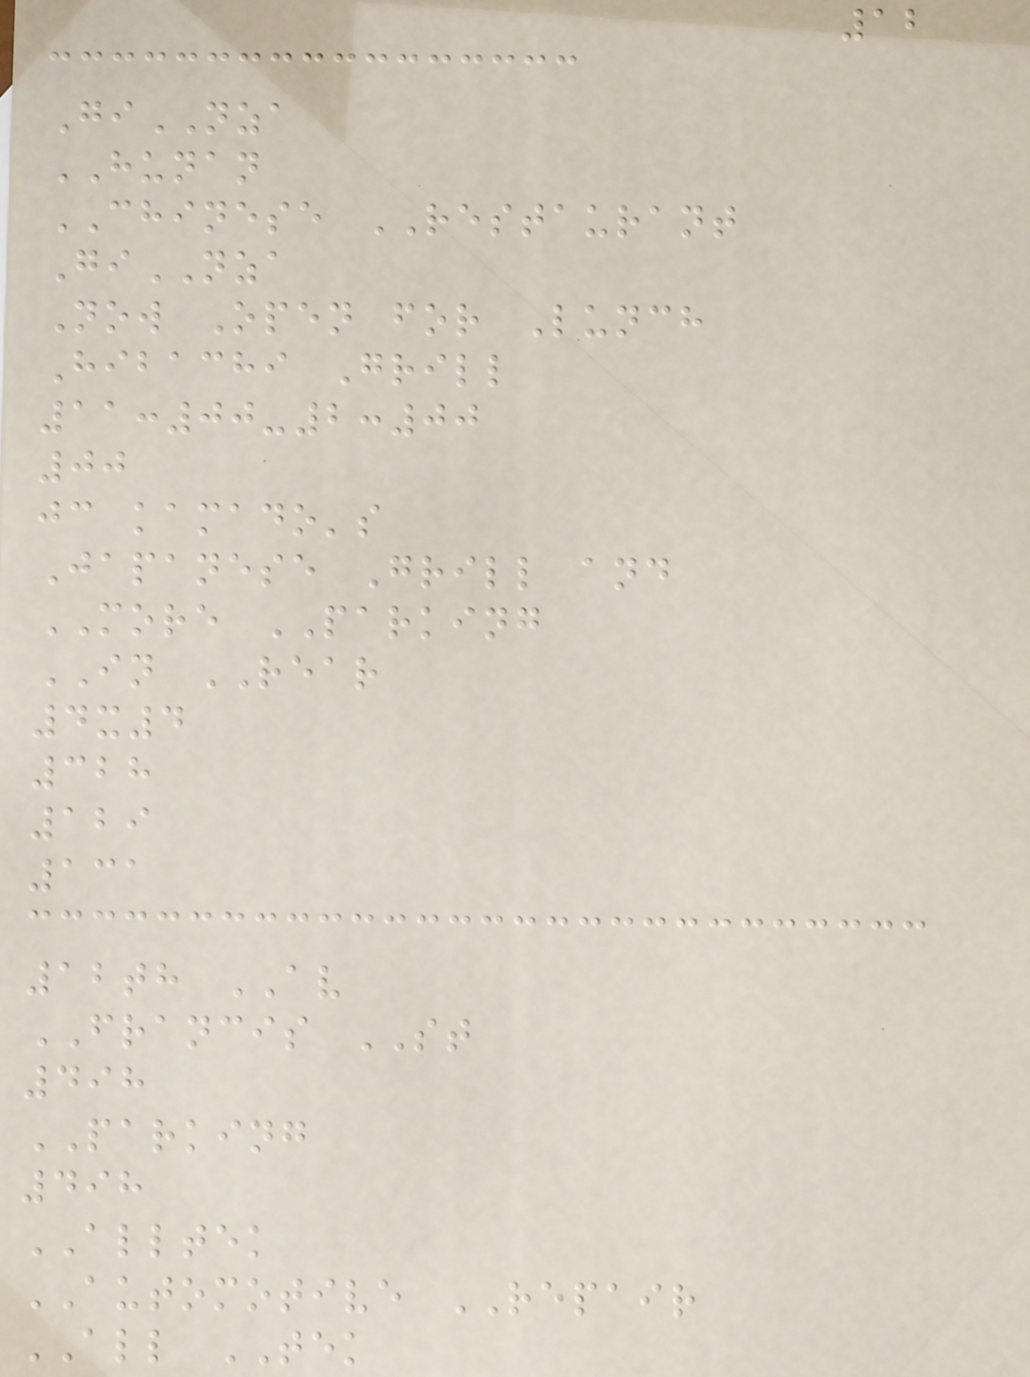12
GiNZA
HUNAN
CHINESE RESTAURANT
GiNZA
Now Open for Lunch
Hibachi Grill
11:00-2:00
00
jc kamado's
Japanese Grill and
MORE PARKING
IN REAR
4x4
328
129
131
12th AV
FRANCIS ST
498
PARKING
498
ALLTEK
AUTOMOTIVE REPAIR
ALL TEK
